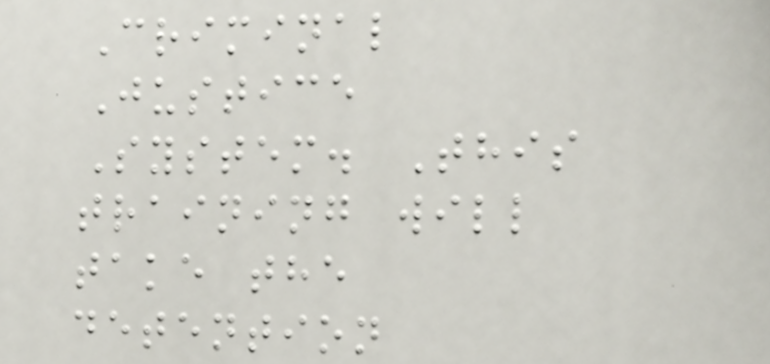Criminal
Justice
System. This
training will
take the
detention
